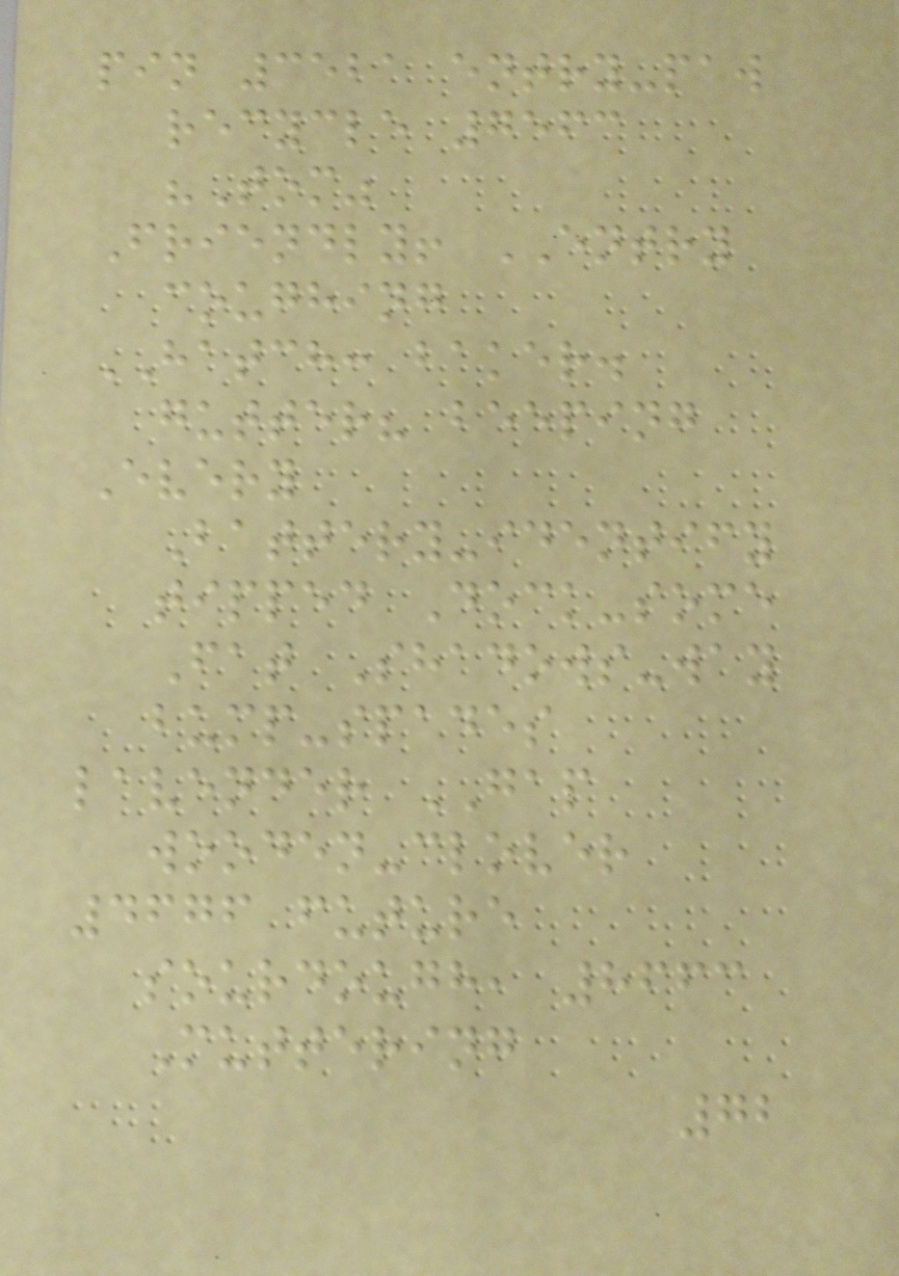pin 3521 entry-paw
recycle 7563
"Tom"
Friendly! ENTRY
coughing
HATCH: baker.
gutter? beeping
Every
Battery-identify
tipped Dock-some
Fat Shadows-way
bump-spades
lavender GAP
wooden-clover
4676 future
sourdough, 8663
Muttering
72
